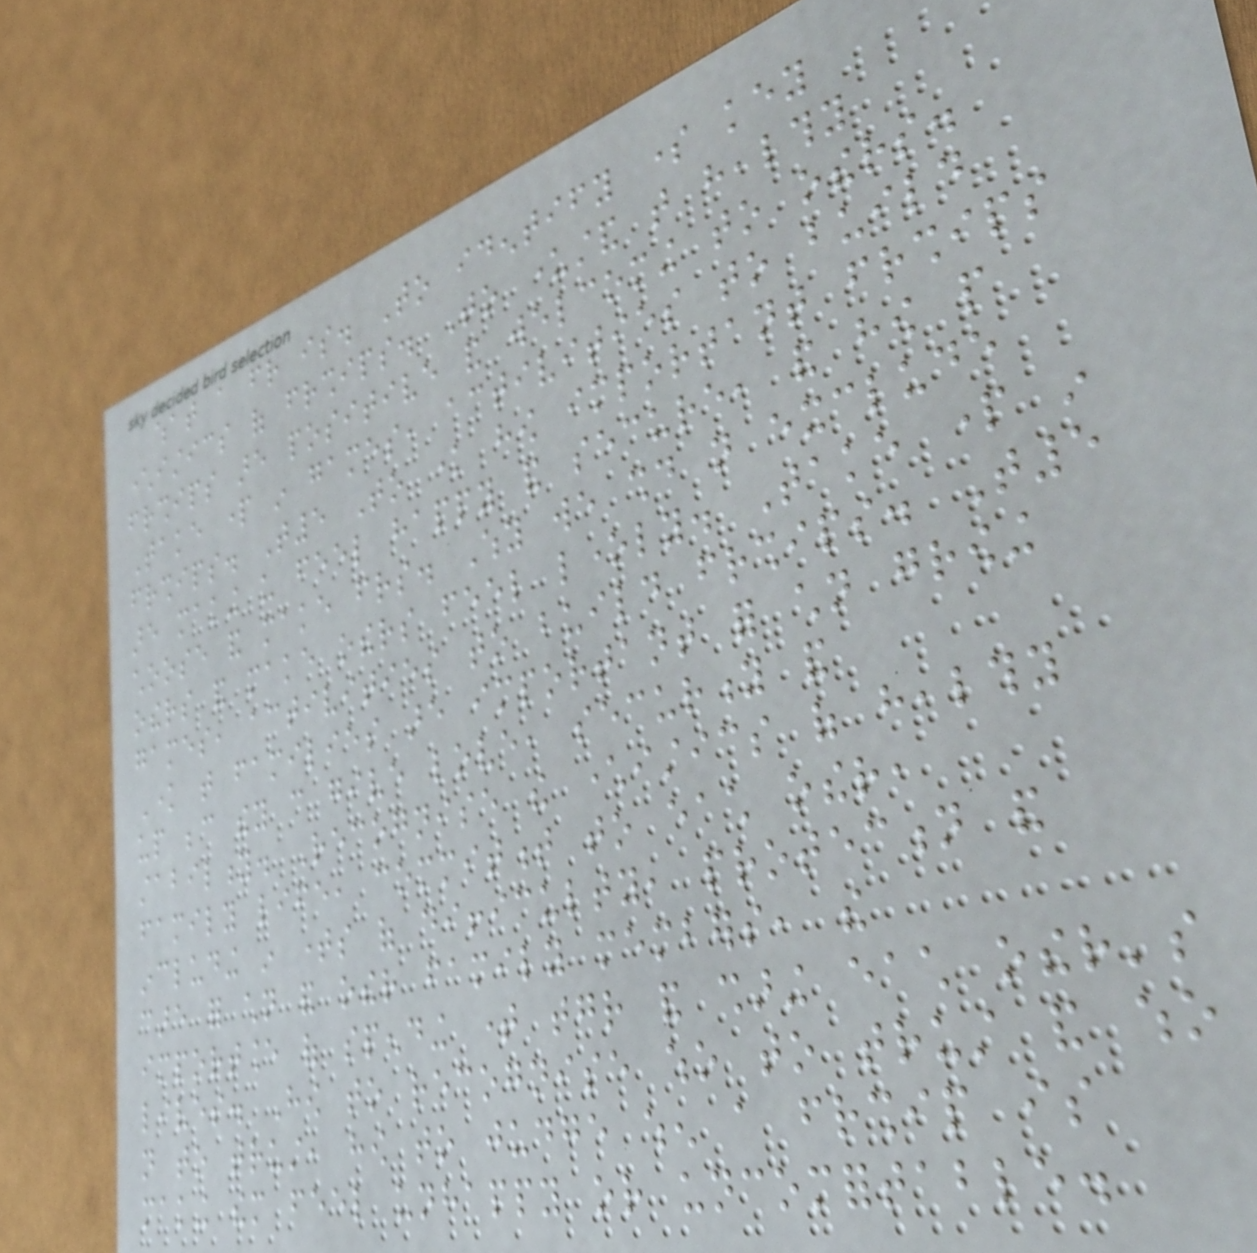what a friend is. To identify some key
characteristics of friendships. To understand that healthy
friendships are positive and welcoming to others.
Take part in games, activities to build
friendships. T5 To know how important friendships
are making us feel happy and secure, and how people
choose and make friends. Why we should not exclude
others and make others feel lonely. Take part in
games, activities to build friendships. T5
Know that families are important for children growing
up because they can give love, security and
stability. Recognise the characteristics of healthy
family life, commitment to each other,
including in times of difficulty, protection and
care for children and other family members, the
importance of spending time together and sharing each other's
lives. How to recognise who to trust and who
not to trust, how to judge when a friendship is
making them feel unhappy or uncomfortable.
